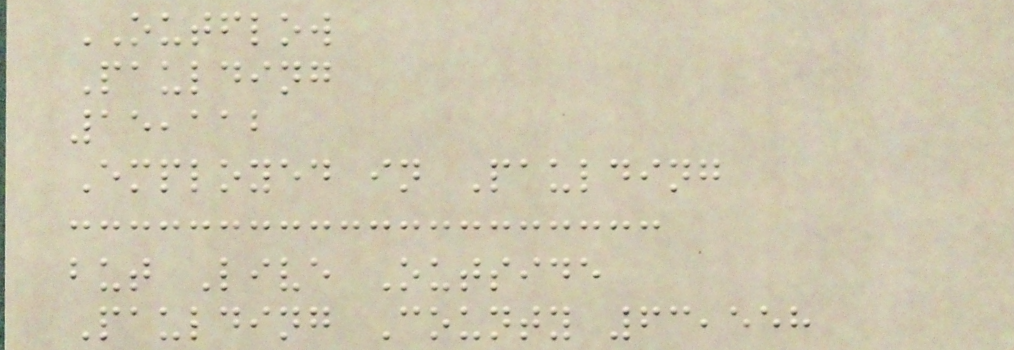OUTFLOW
Paulding
15,112
Employed in Paulding
but Live Outside
Paulding County 63,558
